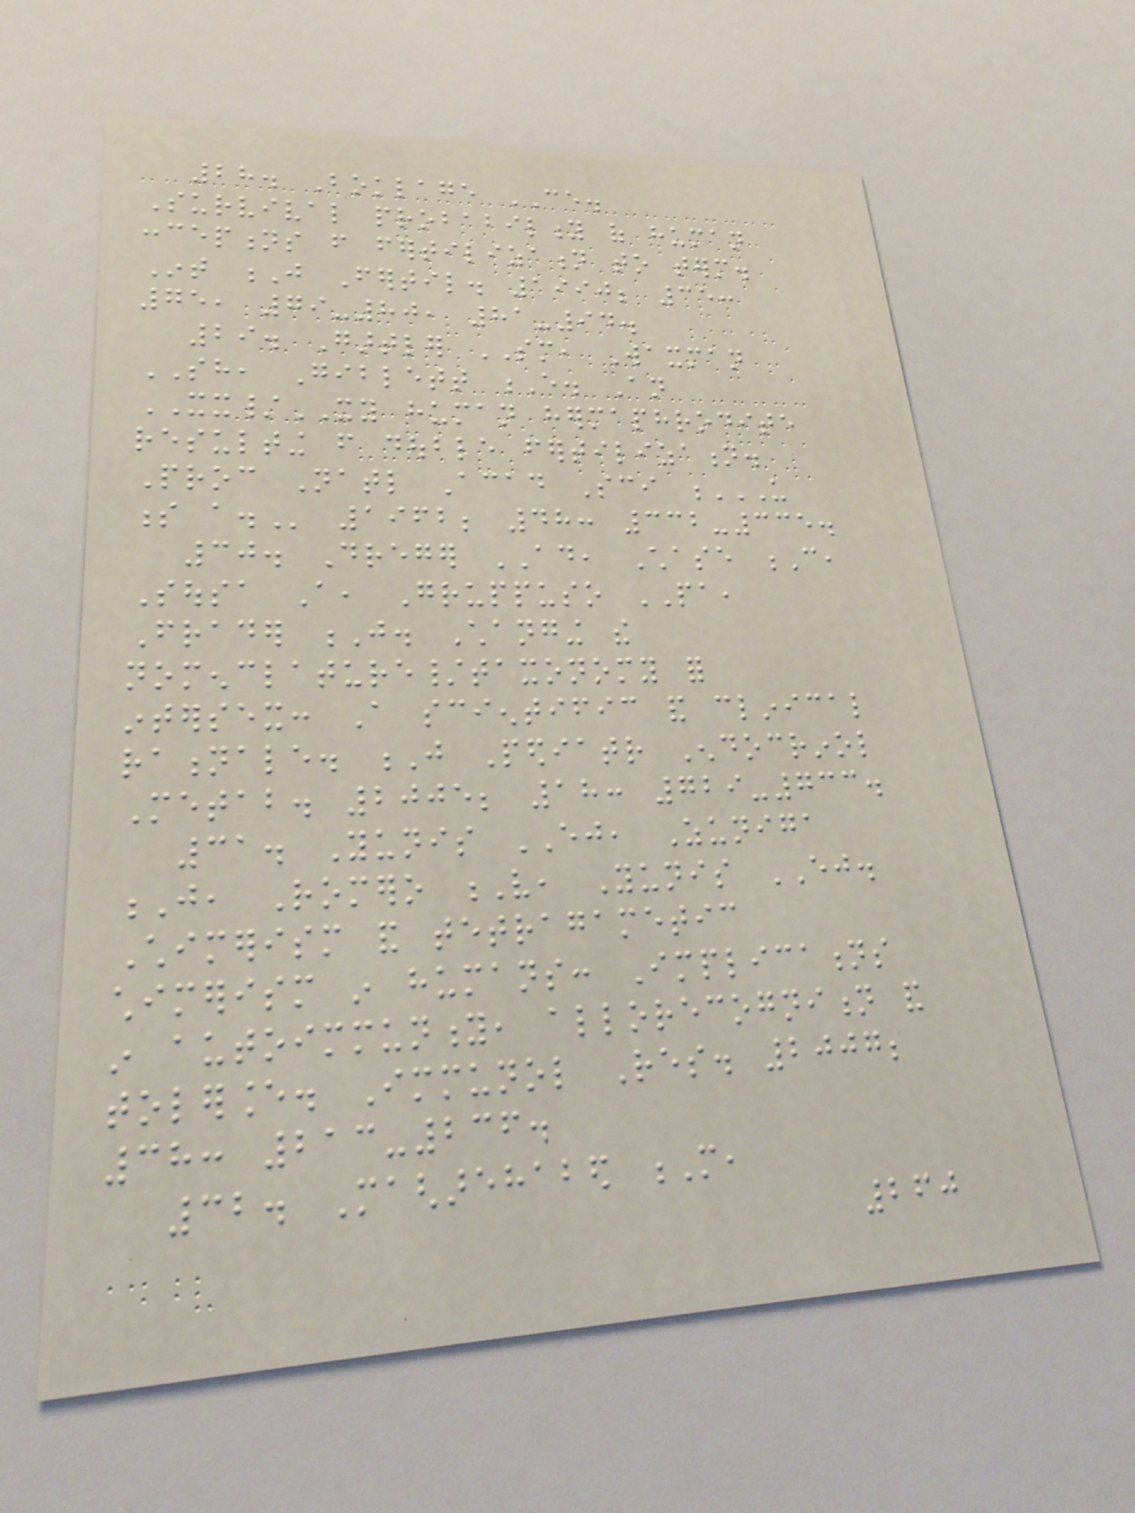28. Boklage CE.
Survival probability of human
conceptions from fertilization to term.
Int J Fertil. 1990; 35:
75, 79-80, 81-94.
29. Gartler SM, Waxman
SH, Giblett E. An
XX/XY human hermaphrodite
resulting from double fertilization.
Proc Natl Acad Sci U
S A. 1962; 48: 332-335.
30. Dreger AD, Chase C,
Sousa A, Gruppuso PA,
Frader J. Changing the
nomenclature/taxonomy for
intersex: A scientific and clinical
rationale. J Pediatr Endocrinol
Metab. 2005; 18: 729-733.
31. Yunis EJ, Zuniga
J, Romero V, Yunis EJ.
Chimerism and tetragametic
chimerism in humans: Implications
in autoimmunity, allorecognition and
tolerance. Immunol Res. 2007;
38: 213-236.
32. Magharehabed M,
260
